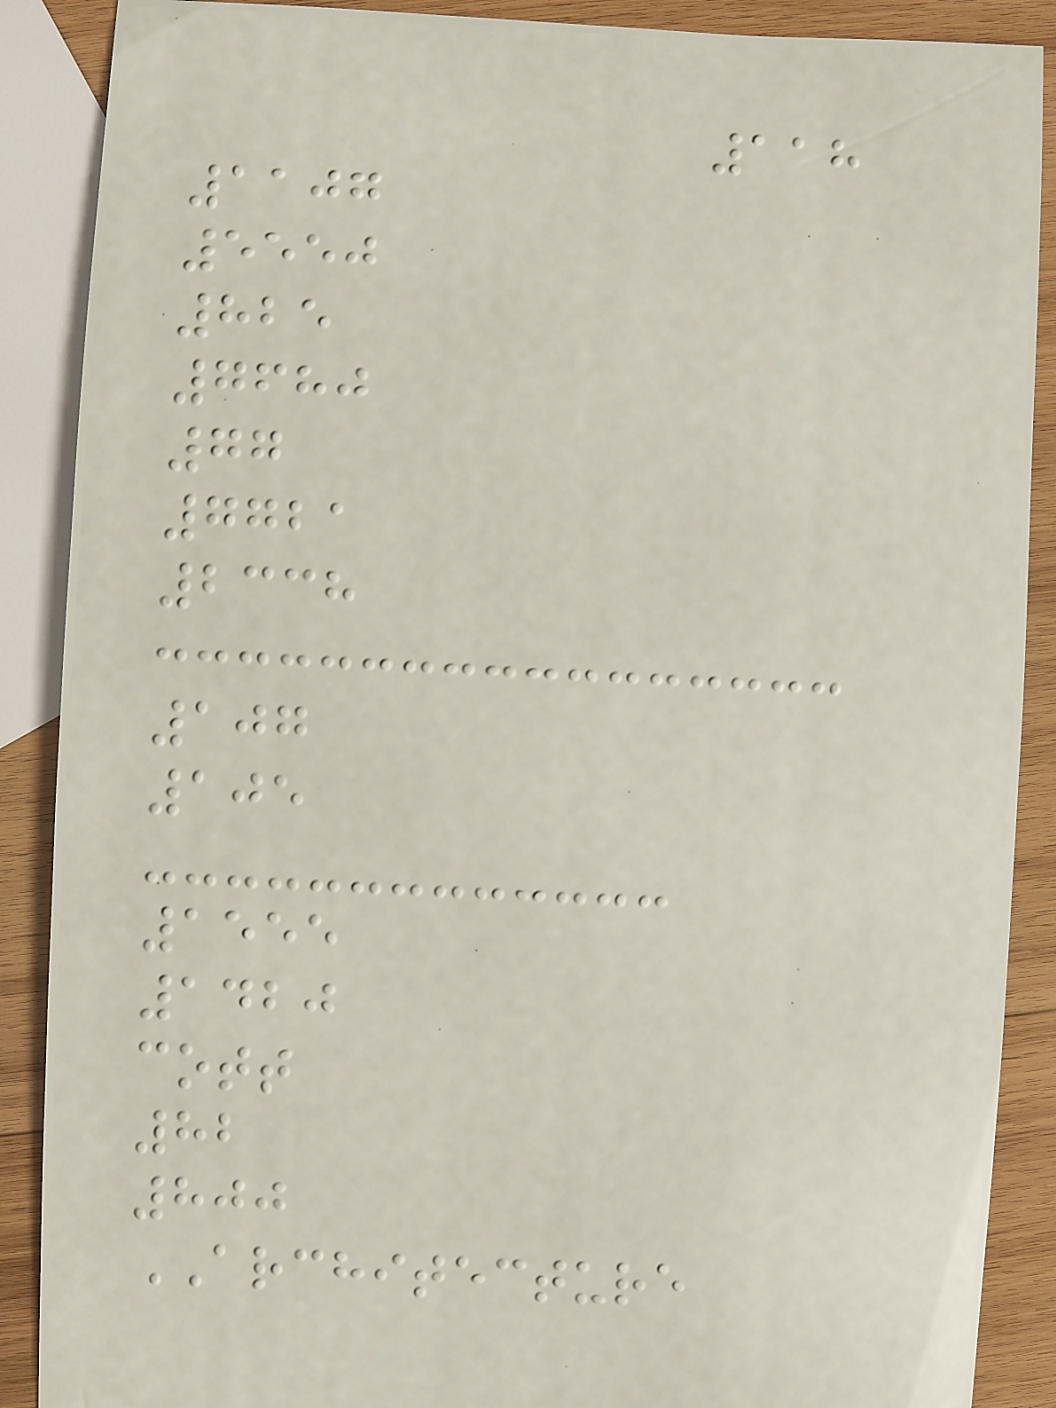118
1107
5550
825
7680
77
7721
2338
107
105
1555
1420
cott
82
800
ARCHITECTURE
